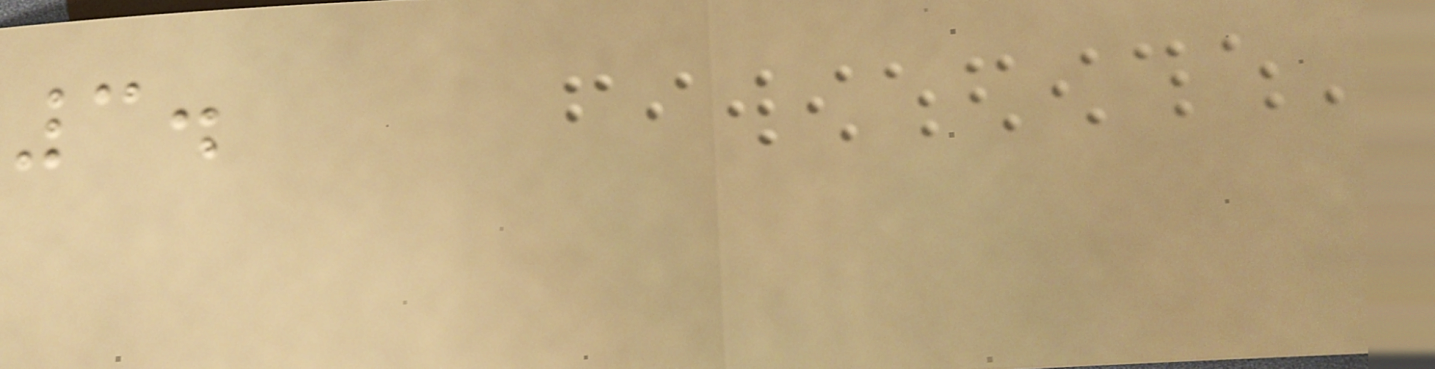3.
